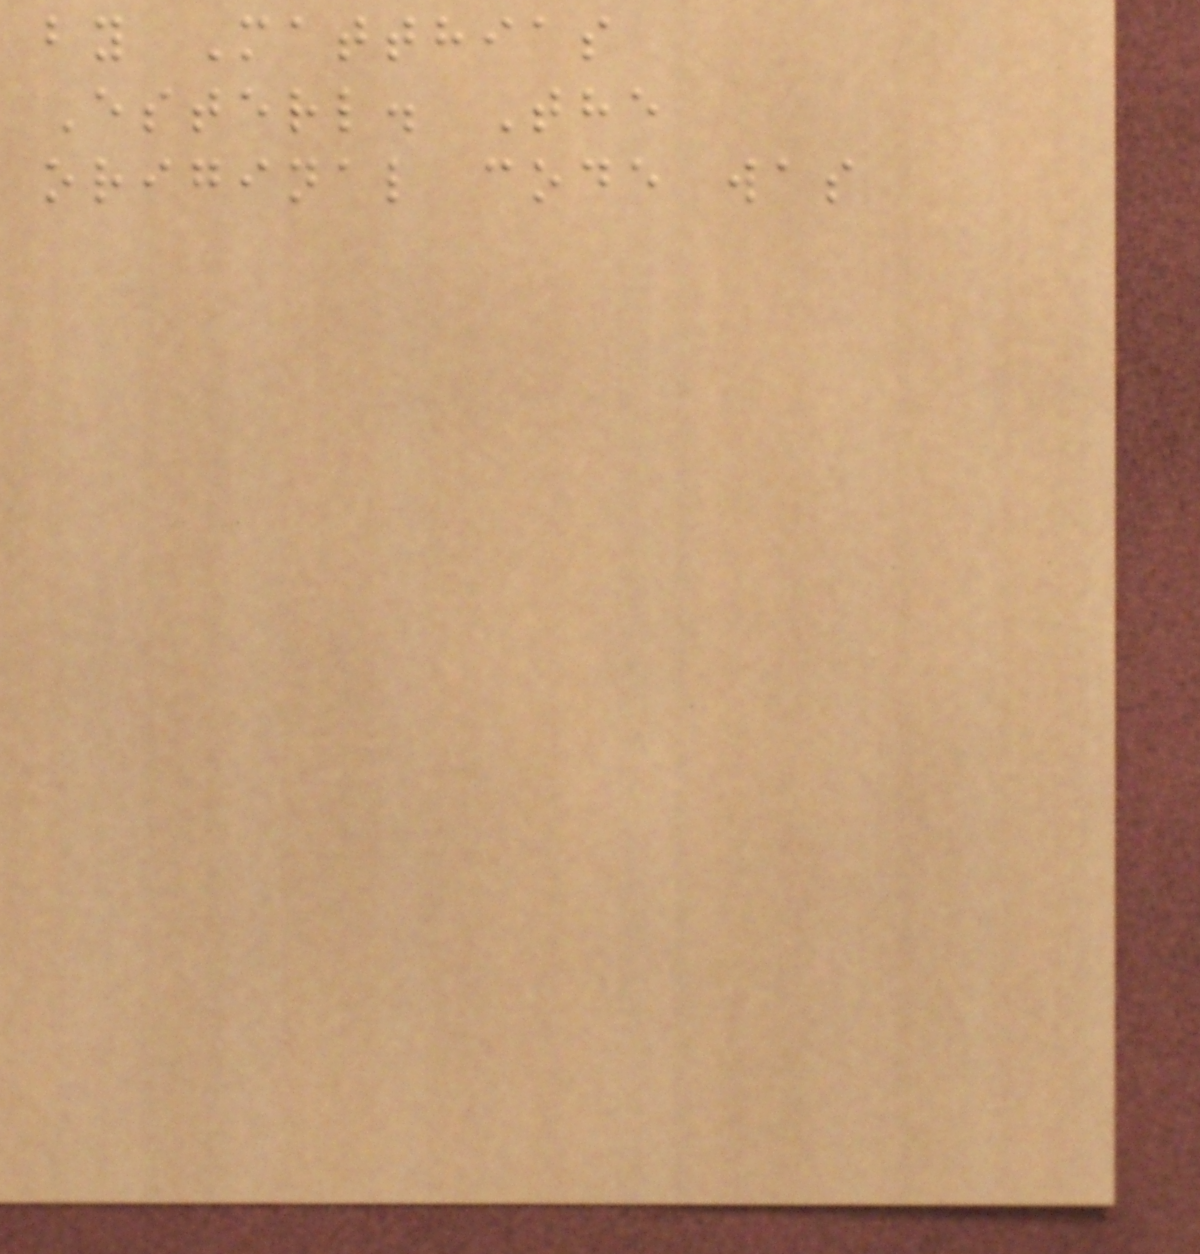by Matthias
Esterl. The
original code was
